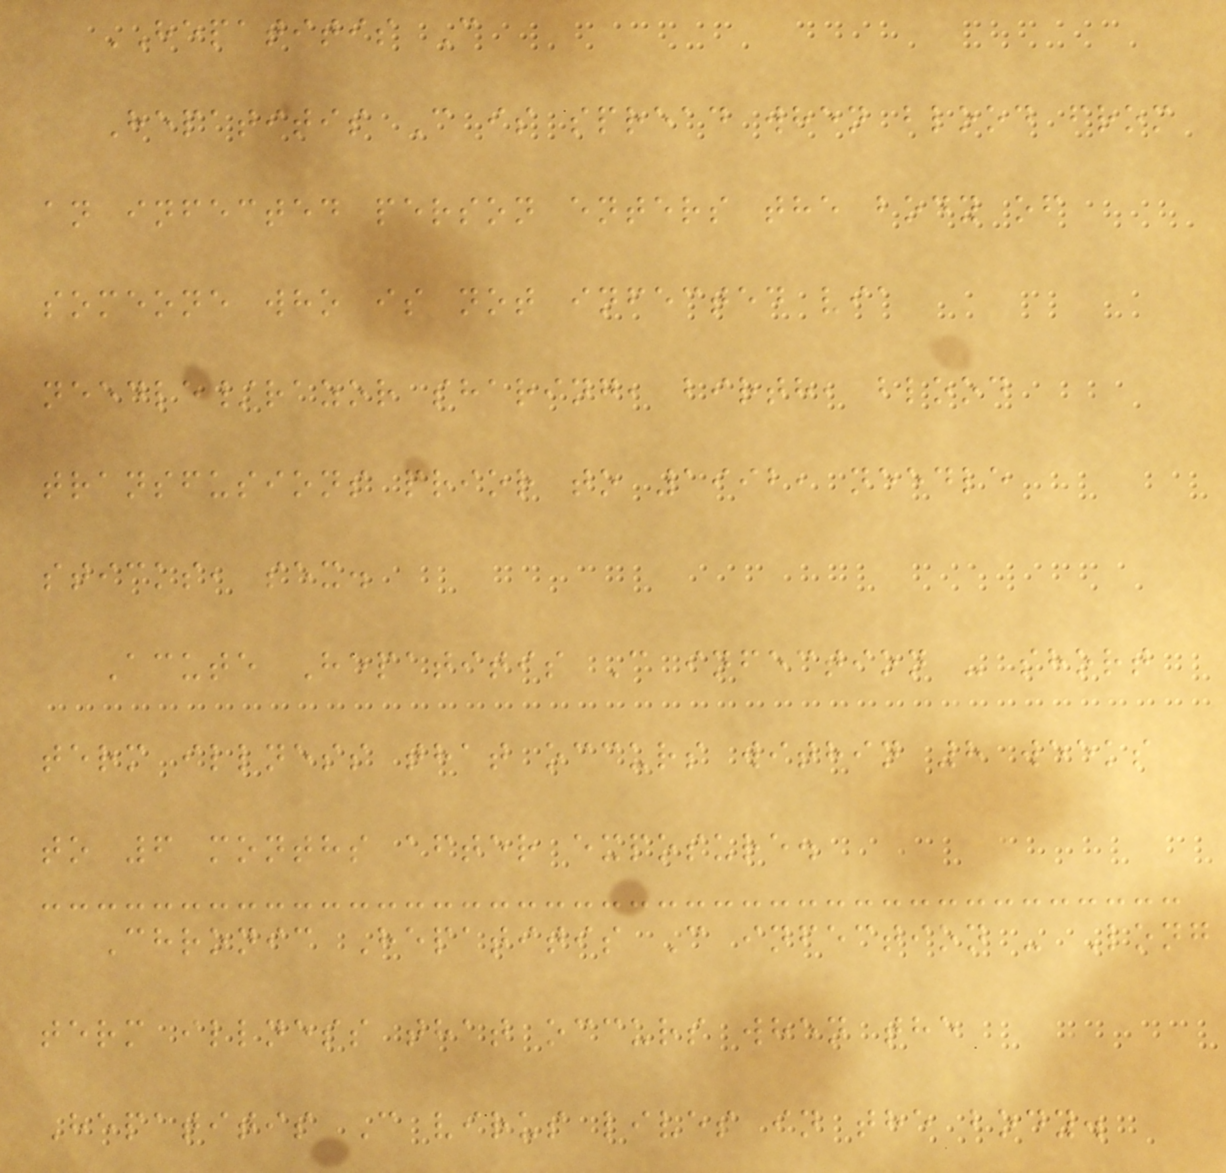HEPATITIS C
Hepatitis C is spread when blood from
an infected person enters the body of
someone who is not infected via
needle/razor sharing, birth, blood
transfusions prior to 1992, needle
sticks, sex.
Acute Hepatitis C infection - short
term illness that occurs within 8 weeks
to 6 months after exposure.
Chronic Hepatitis C infection - Long
term illness that occurs when the
Hepatitis C virus lives in the body.
